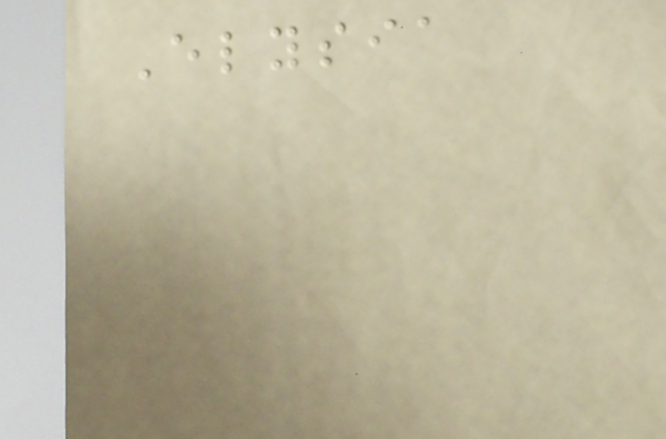Elysia
